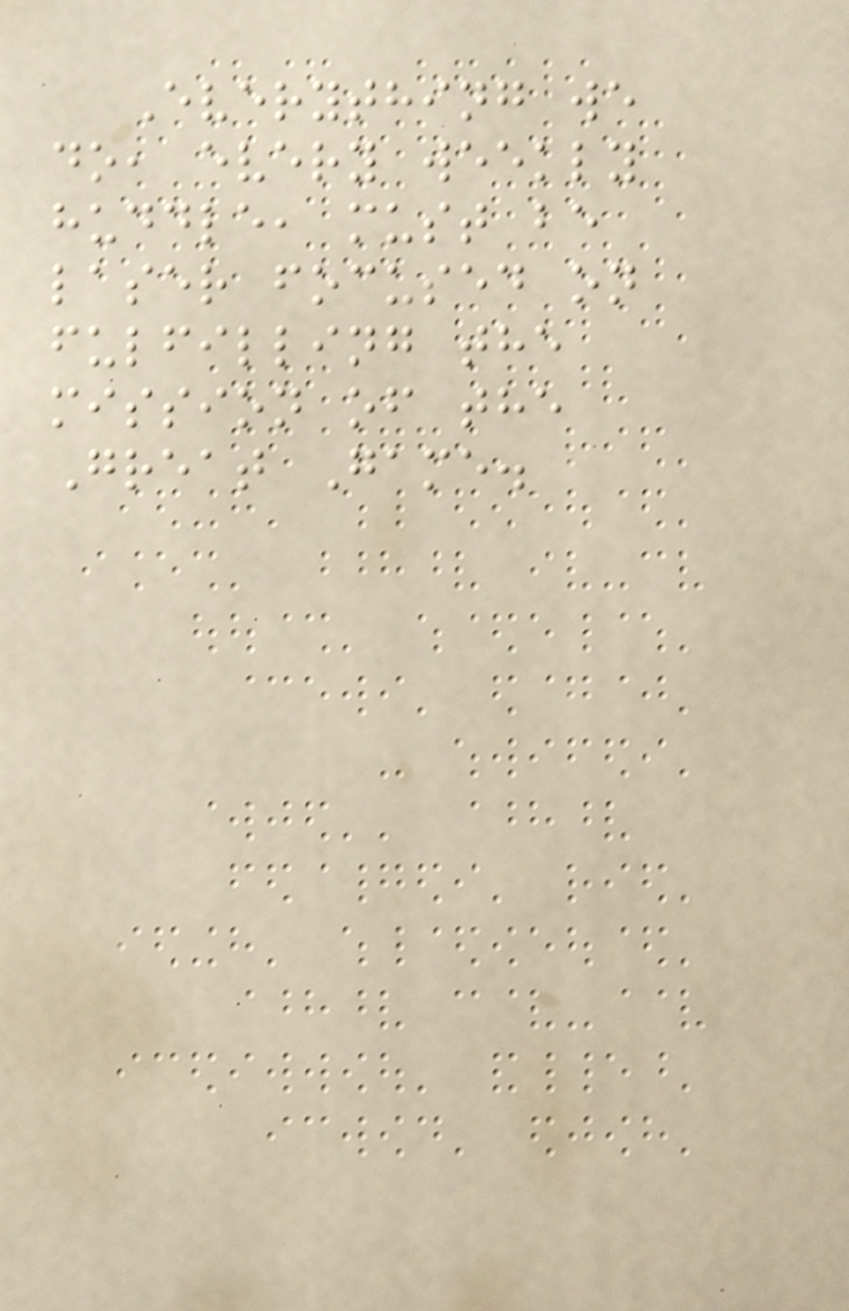Everything we
do, every weekly
huddle, must be
laser focused on
fulfilling the
mission of the
Great Game.
